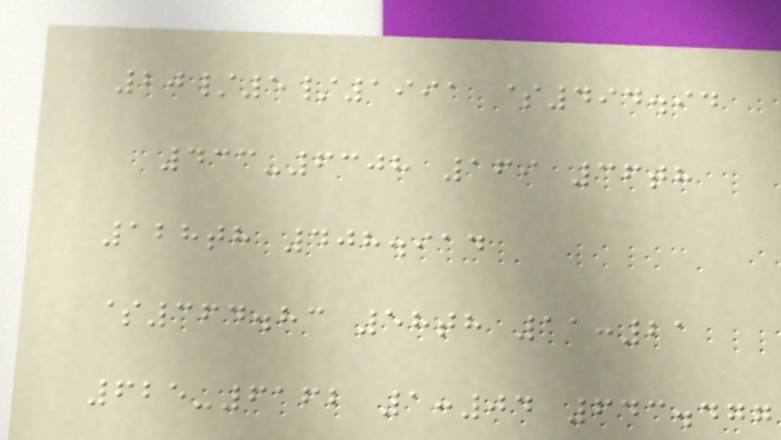20/5/1991 $494.94
433-6308 169 36th
128th 408.914
$364.83 58th 11:21
625-6162 1:04 643.477
